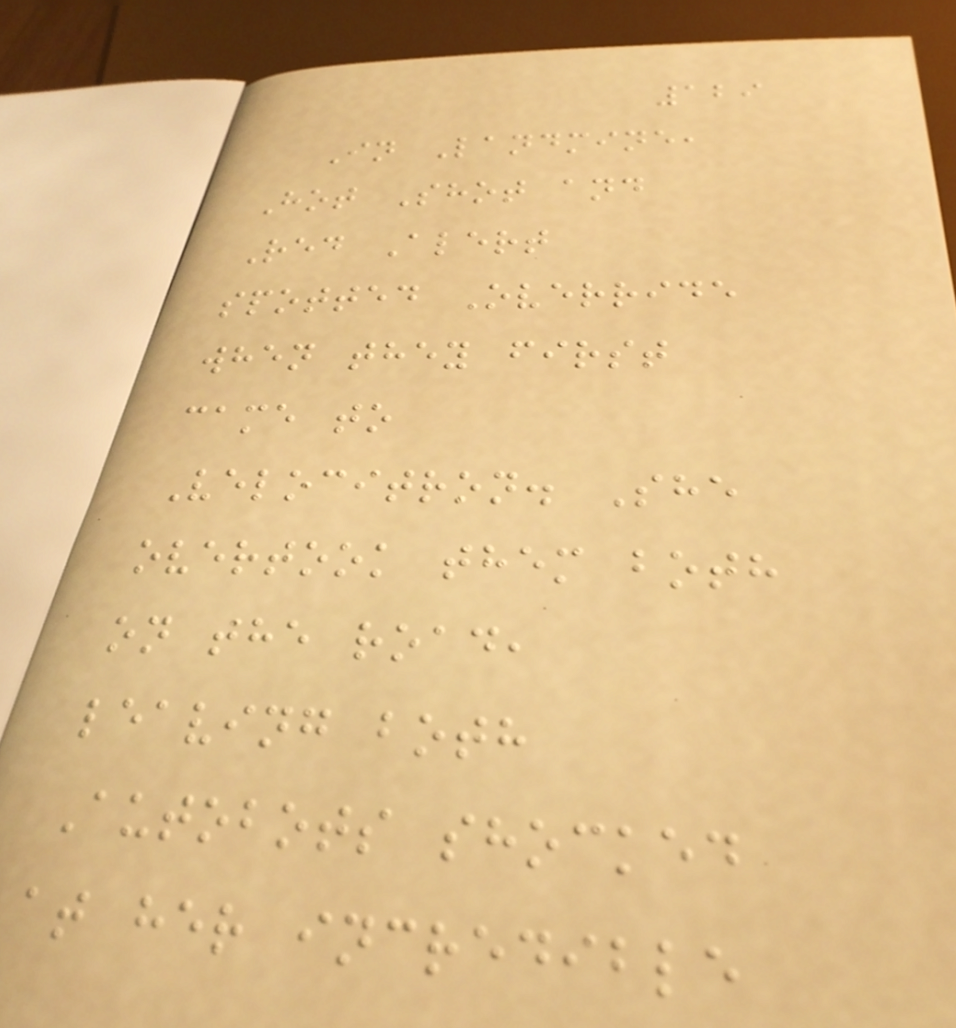129
In Landmine,
Hot Shot and
Red Alert
spotted Override
when they first
came to
Velocitron. She
overtook them both
on the road,
leaving both
Autobots shocked
at her incredible
